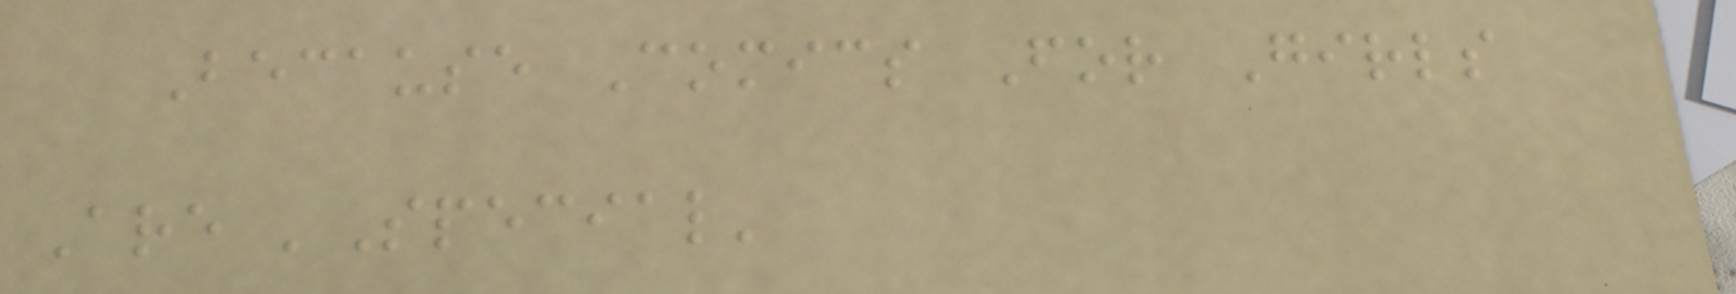Because Comics For Girls
Are 'Special'
